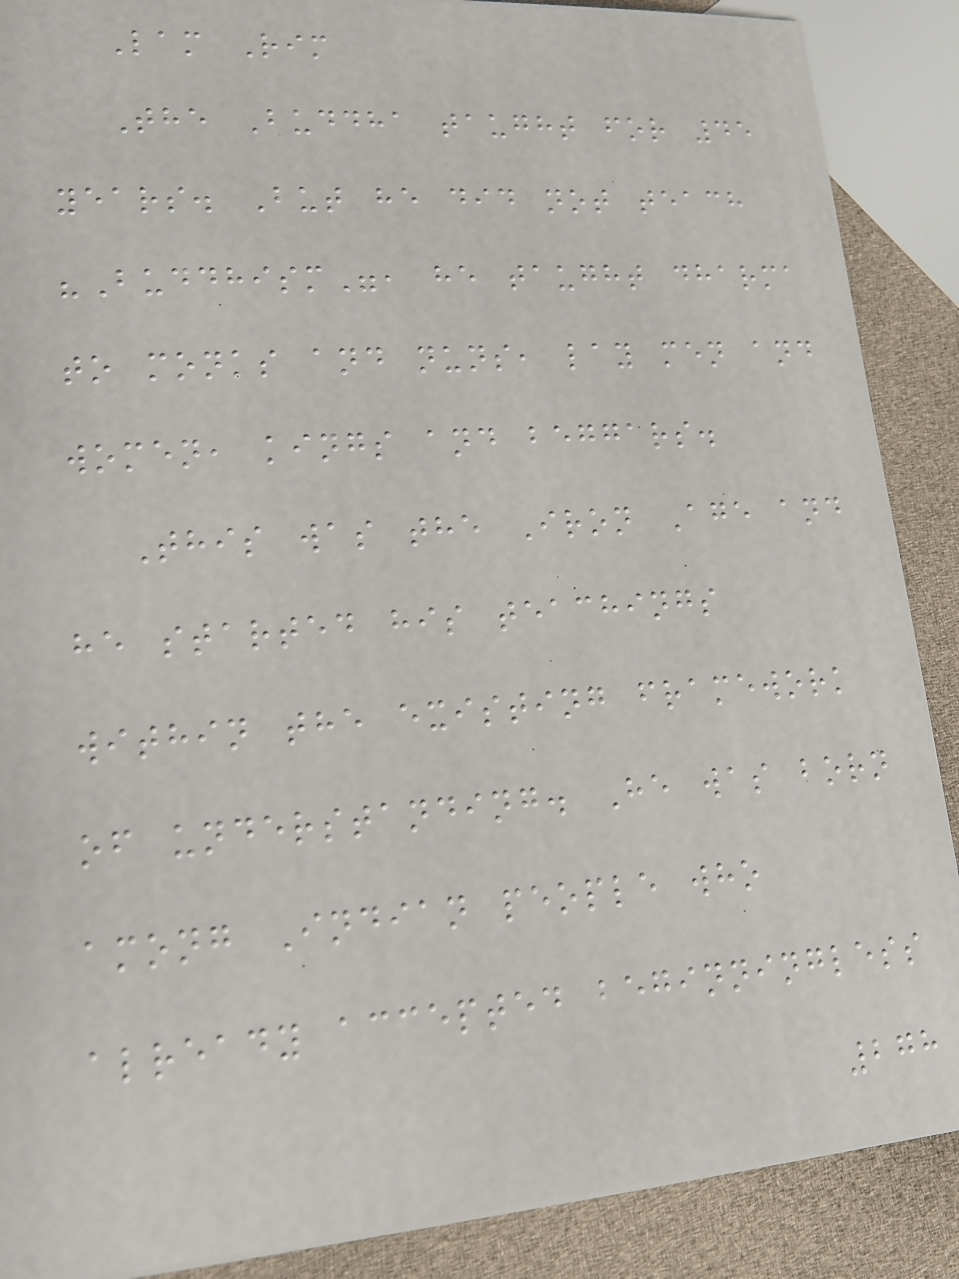Lam Rim
The Buddha taught for 45
years. But he did not teach
"Buddhism", he taught dharma
to monks and nuns, lay men and
women, kings and beggars.
This was the Iron Age and
he started his teachings
within the existing framework
of understanding. He was born
among Indian people who
already accepted beginningless
278
